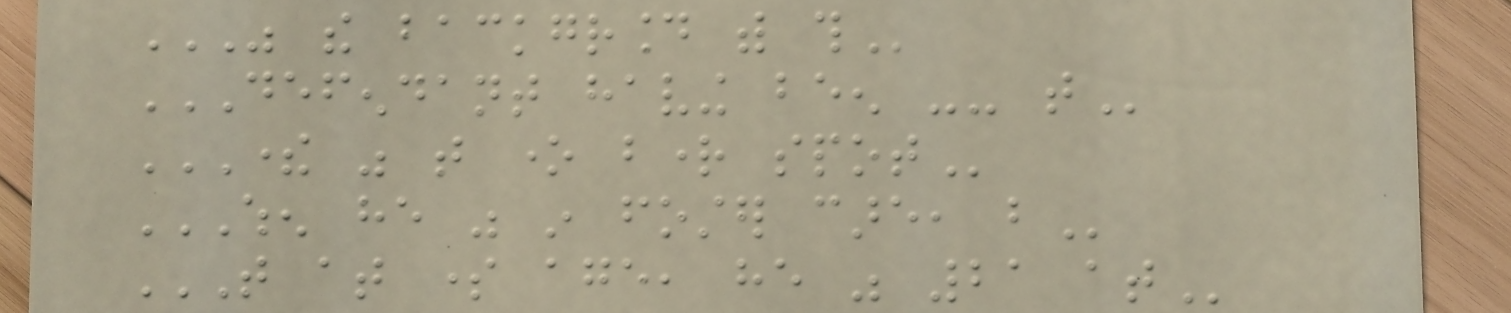WAS THE BACKGROUND WITH THIS
DEFENDANT HAVING BEEN -- THAT
THERE WAS THAT ONE BRIGHT SPOT
WHEN HE WAS IN FOSTER CARE, BUT
THAT AT SOME AGE, HE WAS 21 AT
